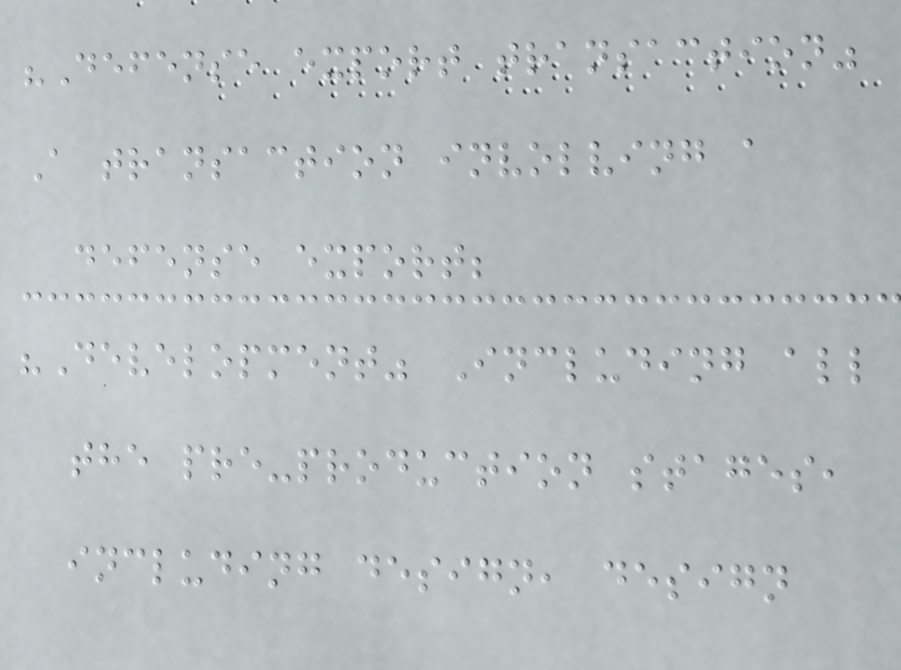"Defense export transaction"
A transaction involving a
defense export;
"Development" Including all
the pre-production stages,
including design, design
